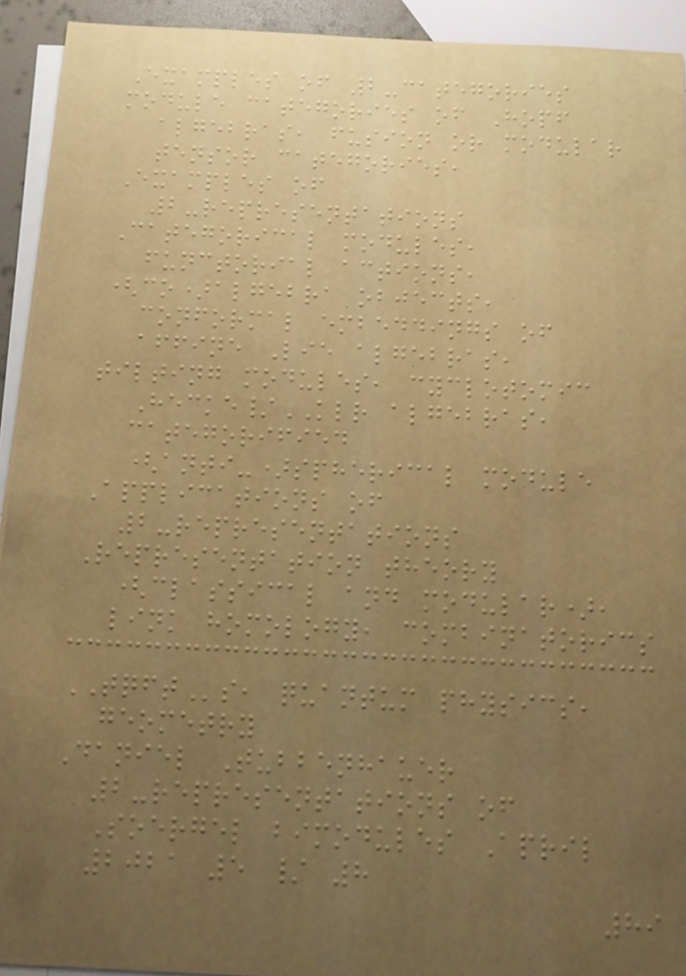Examples of 2-categories
module categories of Hopf
algebras, fusion or modular
tensor categories,
Examples of
2-representations
Categorical modules,
functorial actions,
(co)algebra objects,
conformal embeddings of
affine Lie algebras,
tilting modules, cyclotomic
Hecke/KLR algebras,
categorified
(anti-)spherical module
Applications of
2-representations
Representation theory
(classical and modular),
link homology, combinatorics
TQFTs, quantum physics,
geometry
Daniel Tubbenhauer
2-representations of
Soergel bimodules April
2021 5 / 8
89
